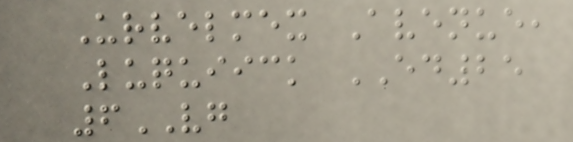Urvelmex Avenue,
Luquiick ED25
6VG
